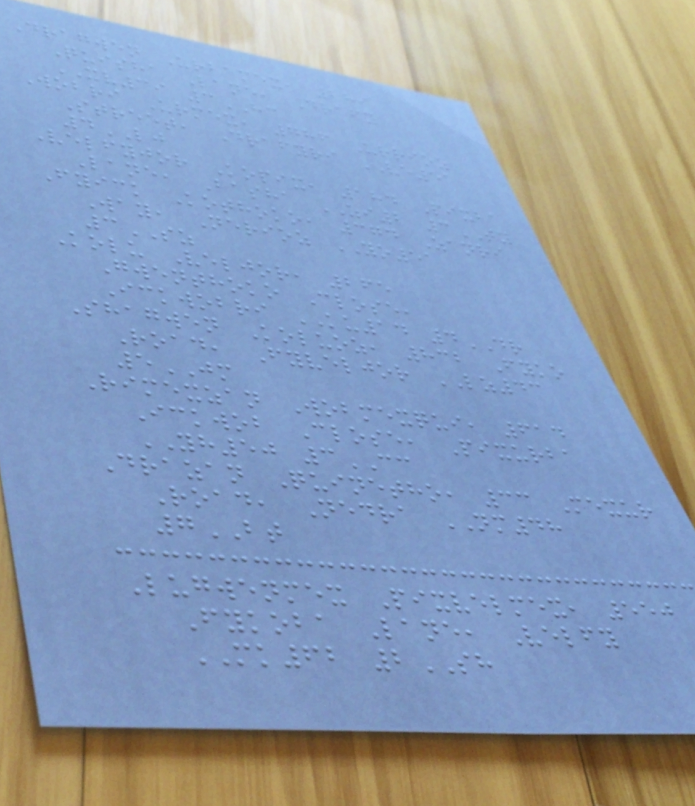Dragwen Urbamex, 289
Quisha Lane, Drafy
XV39 3HC
Wobri Urmex, 786 Urrioz
Street, Drafyri VE51
4LJ
Velfyjor Kopix, 184 Pixba
Lane, Basha ZI2 3TY
Fyick Kothoko, 374 Zanri
Way, Nerioz YO51
3SZ
Kolu Veljor, 265
Gwenthoko Close,
Ickwobri KU14 4DR
Shagwen Koluoz, 832 Fyko
Road, Fyveljor LZ43
5JM
Rimexzan Wobmexqui, 614
Ickwob Close, Pixurba
YH50 3CC
Drazan Quinetho, 33 Mexur
Road, Nedra NM48
7BT
Lugwenmex Pixvelmex, 550
Fykoba Lane, Velfy
MK62 2SH
